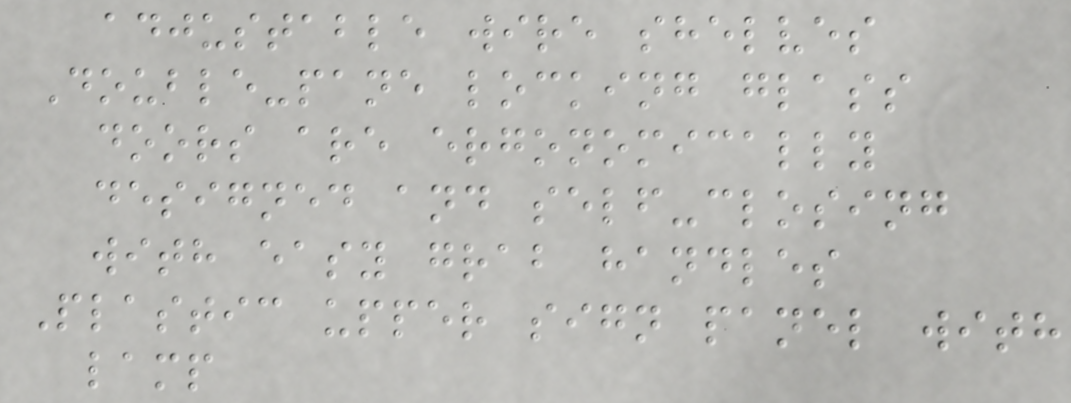adjustable wire shelves
Double-pane locking glass
doors are ergonomically
designed and self-closing
with easy grab handles
Plastic upper sign panel with
lamp
